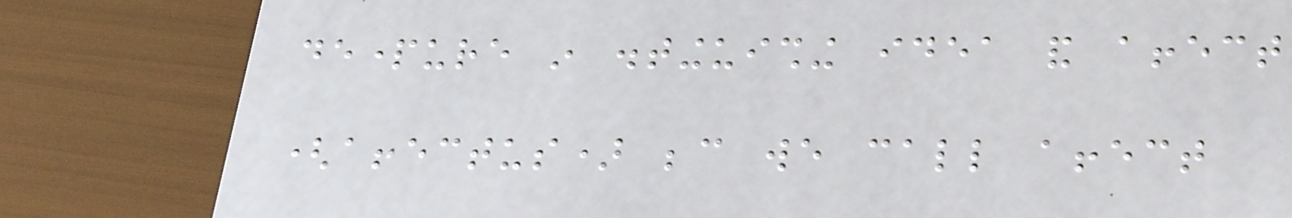departure in distinguishing idea and affect
(affectus) because we call affect
